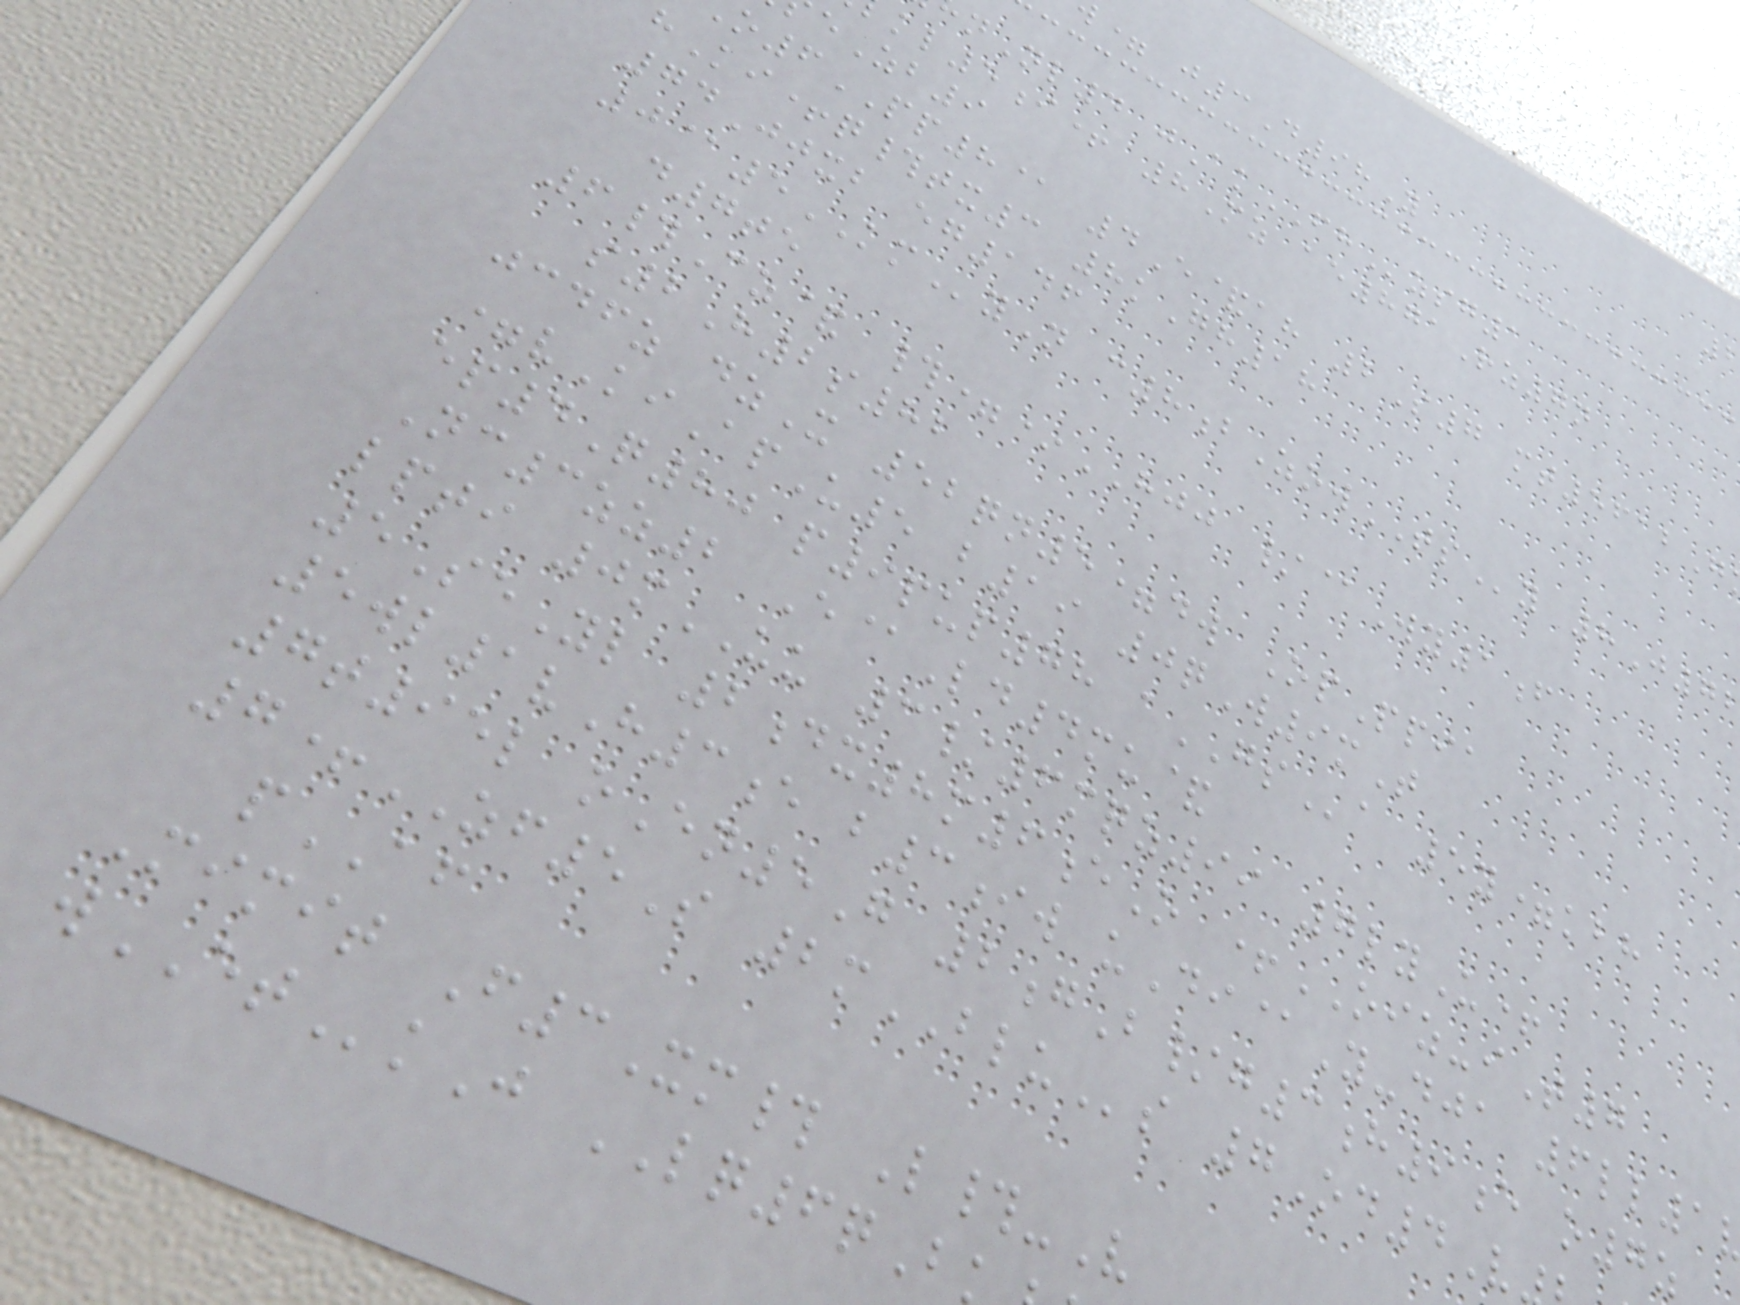= j3D98Y
nNl4 jAkFHzsg1
kl5i+ 8Mz ae871Rz7n
eZb9
6PP8@ 4E&ah 2S7 mt5612G
hKi+q#tx3 8kGh18
74Jjxb eg146
0@5KMyN c8bZowTSy 8J7
d7te
6#Cz& #=*HJJ /@Wy1f
s2H2s82
jcdfz dzX 52qn5=dw OpPpia
=vKiApU5 b19 0qW9mT
ep4Q80 p9pup78 aGSa 5y=kbh
Nc3zz2 E@Ld4mu&
lpti 0mUU 3/6mqz99 7lyU+
5SeYl 2dx8m6eO +OIZ-iT7
5wl1vH3e b3iw uDi@Y-dja 6ll1
7t95l oEn5G 2gB/g3h9e o7z
7+ZF5S 2mBLUs 7Od4V
pAF
Mimit F3Xm# L#-V
wETkJ LQ6qB
